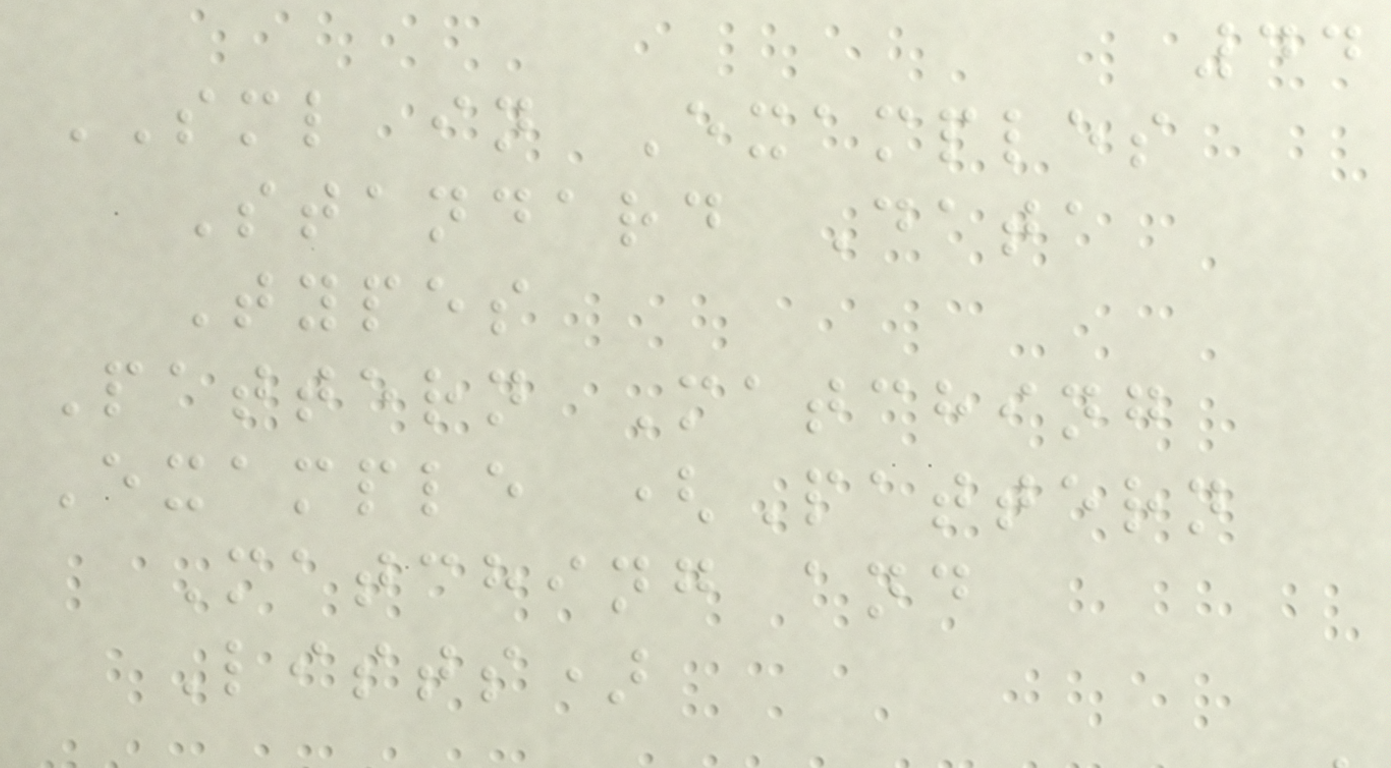44
SML in Examples
Standard Data
Types
Pattern Matching
Example (Pattern
Matching and
Lists)
